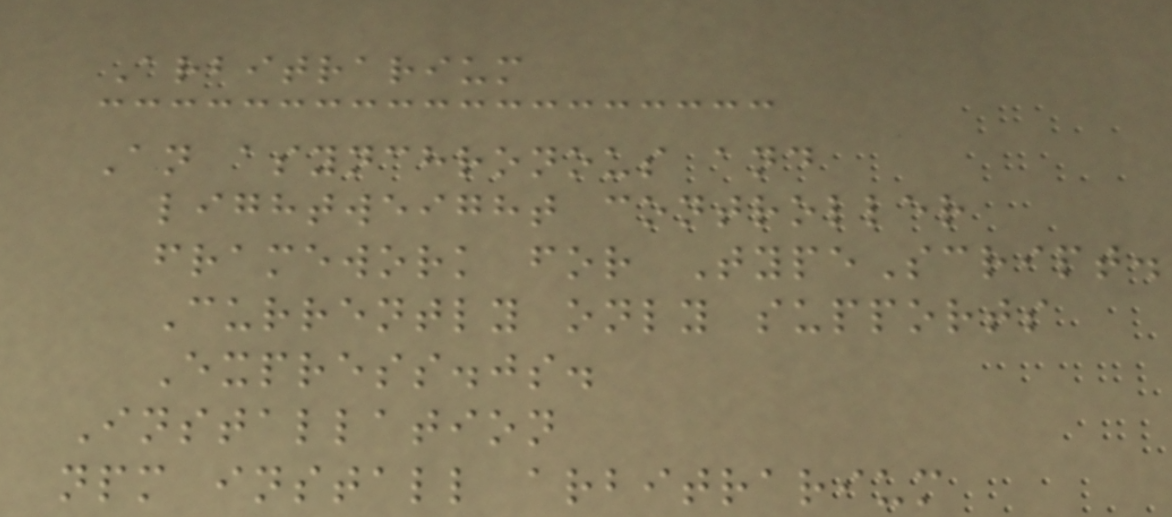Arbitrarium
An asynchronous and
lightweight controller
framework for TypeScript.
Currently only supports
Express.js.
Installation
npm install arbitrarium
